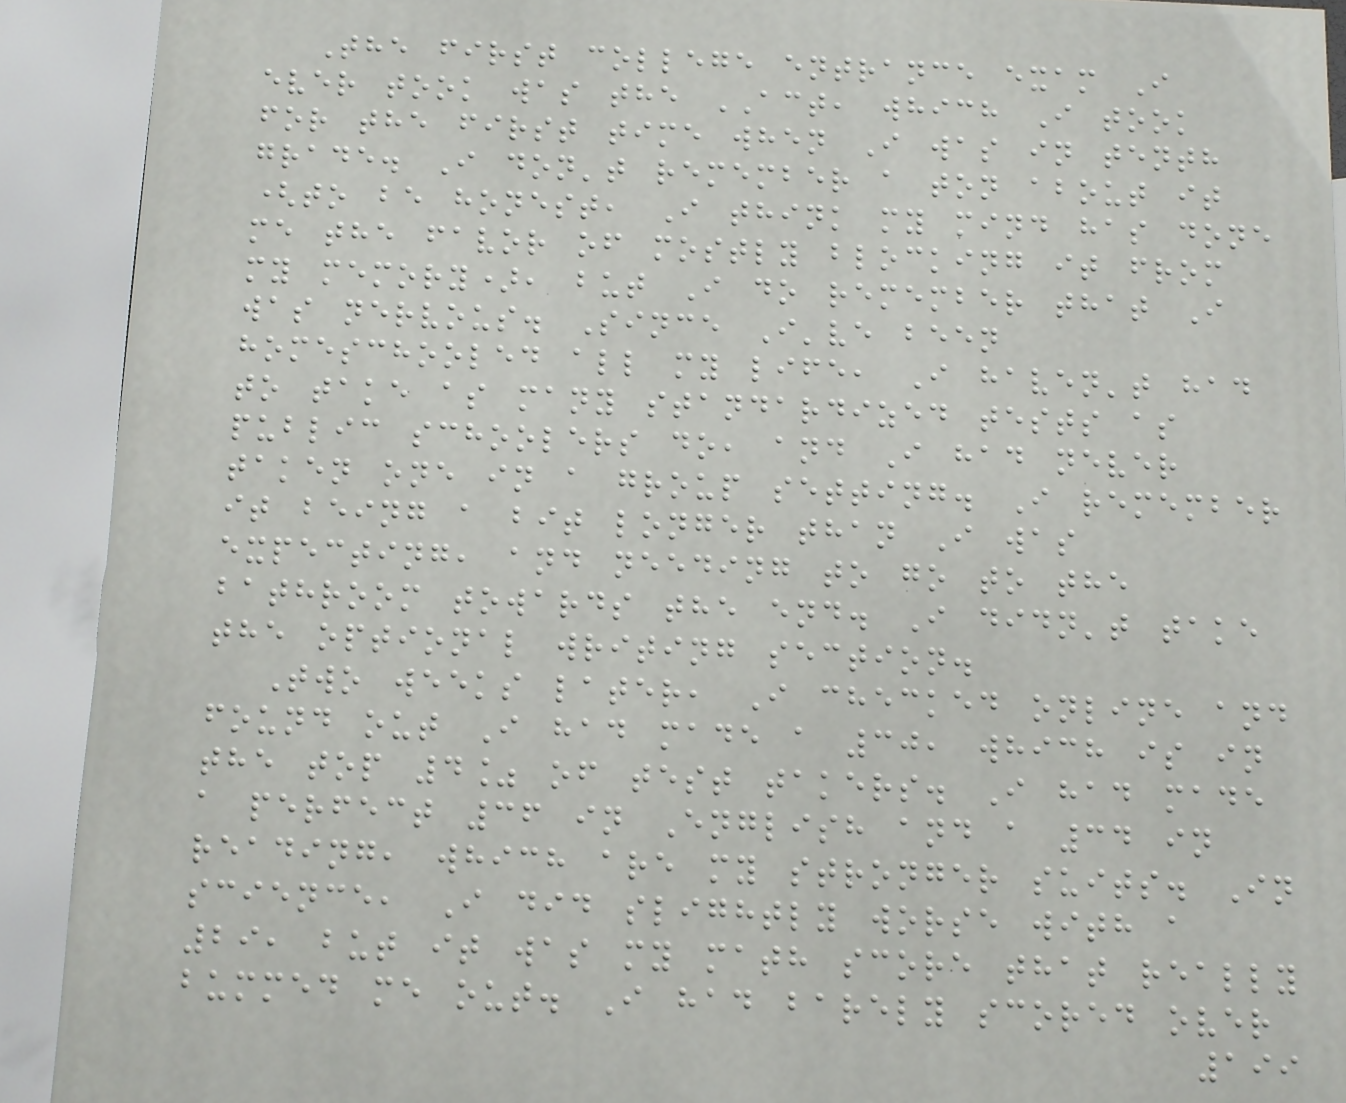The first college entrance exam I
ever took was the ACT, which I took
for the first time when I was in tenth
grade. I don't remember a ton about it
(to be honest, I think my mind has done
me the favor of mostly blocking it from
my memory), but I do remember that I
was nervous. Since I've been
homeschooled all my life, I haven't had
to take as many standardized tests as
public schoolers do, and I had never
taken one in a group setting. I remember
it being a bit longer than I was
expecting, and needing to go to the
bathroom towards the end. I didn't take
the optional writing section.
Two weeks later, I checked online and
found out I had made a 30, which is in
the top 4% of test takers. I had made
a perfect 36 in English and a 34 in
reading, which are my stronger suits. In
science, I did slightly worse with a
29, but it was my math score that really
bummed me out. I had barely scored over
199
